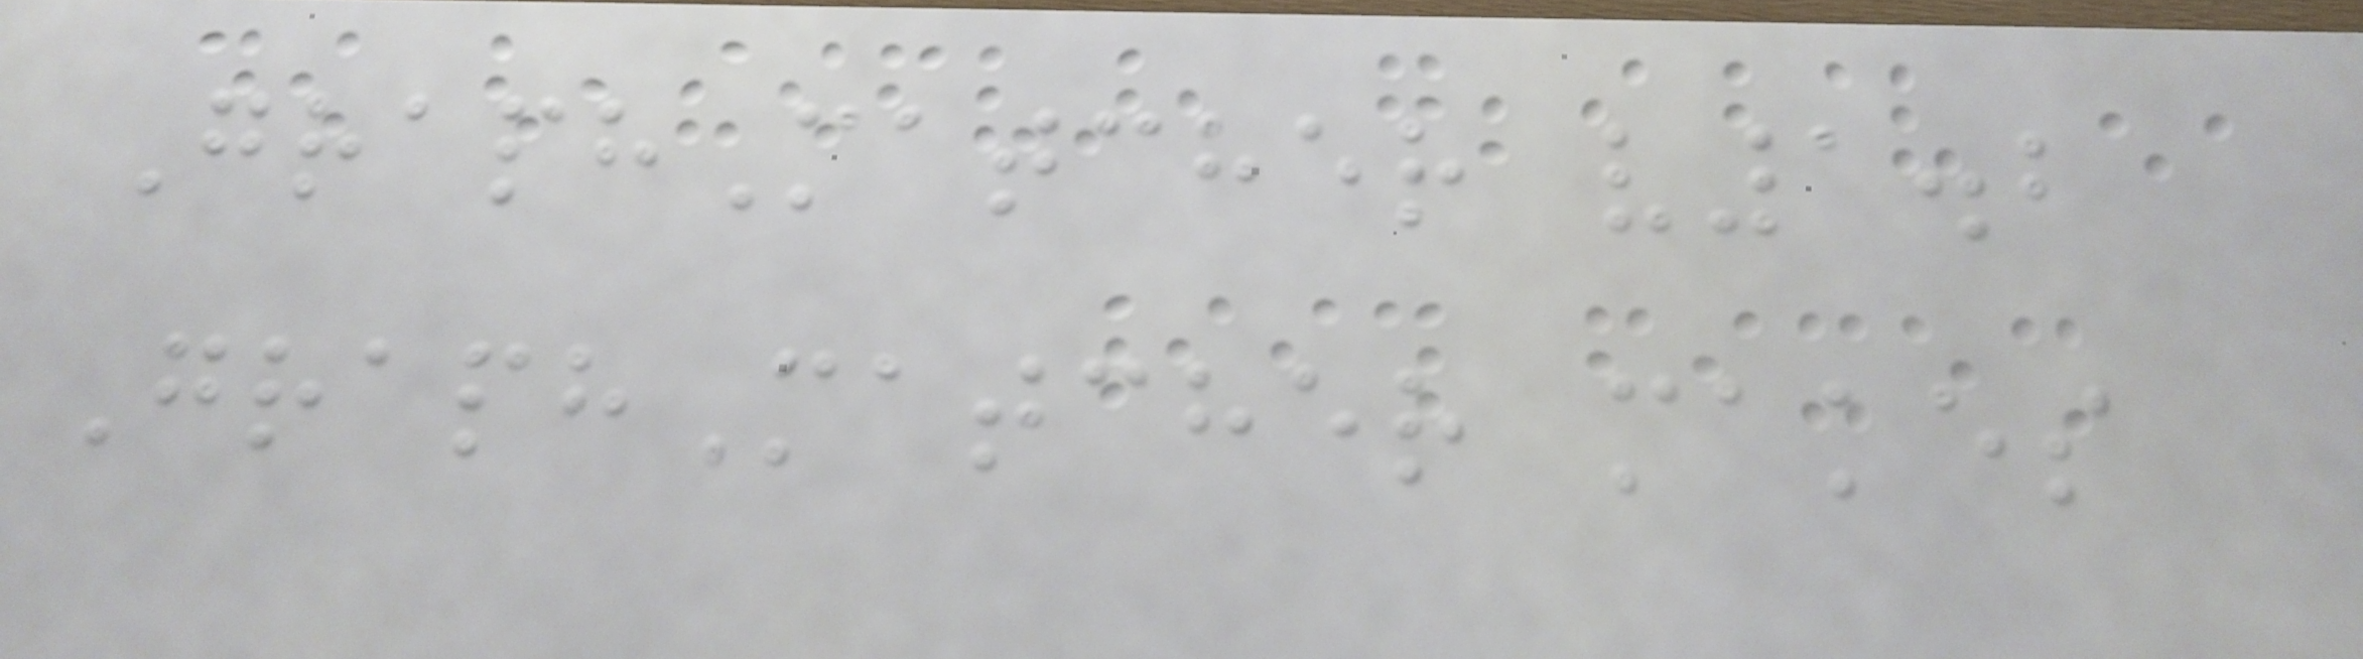GraphMatcher v1.2
GraphMatcher makes
